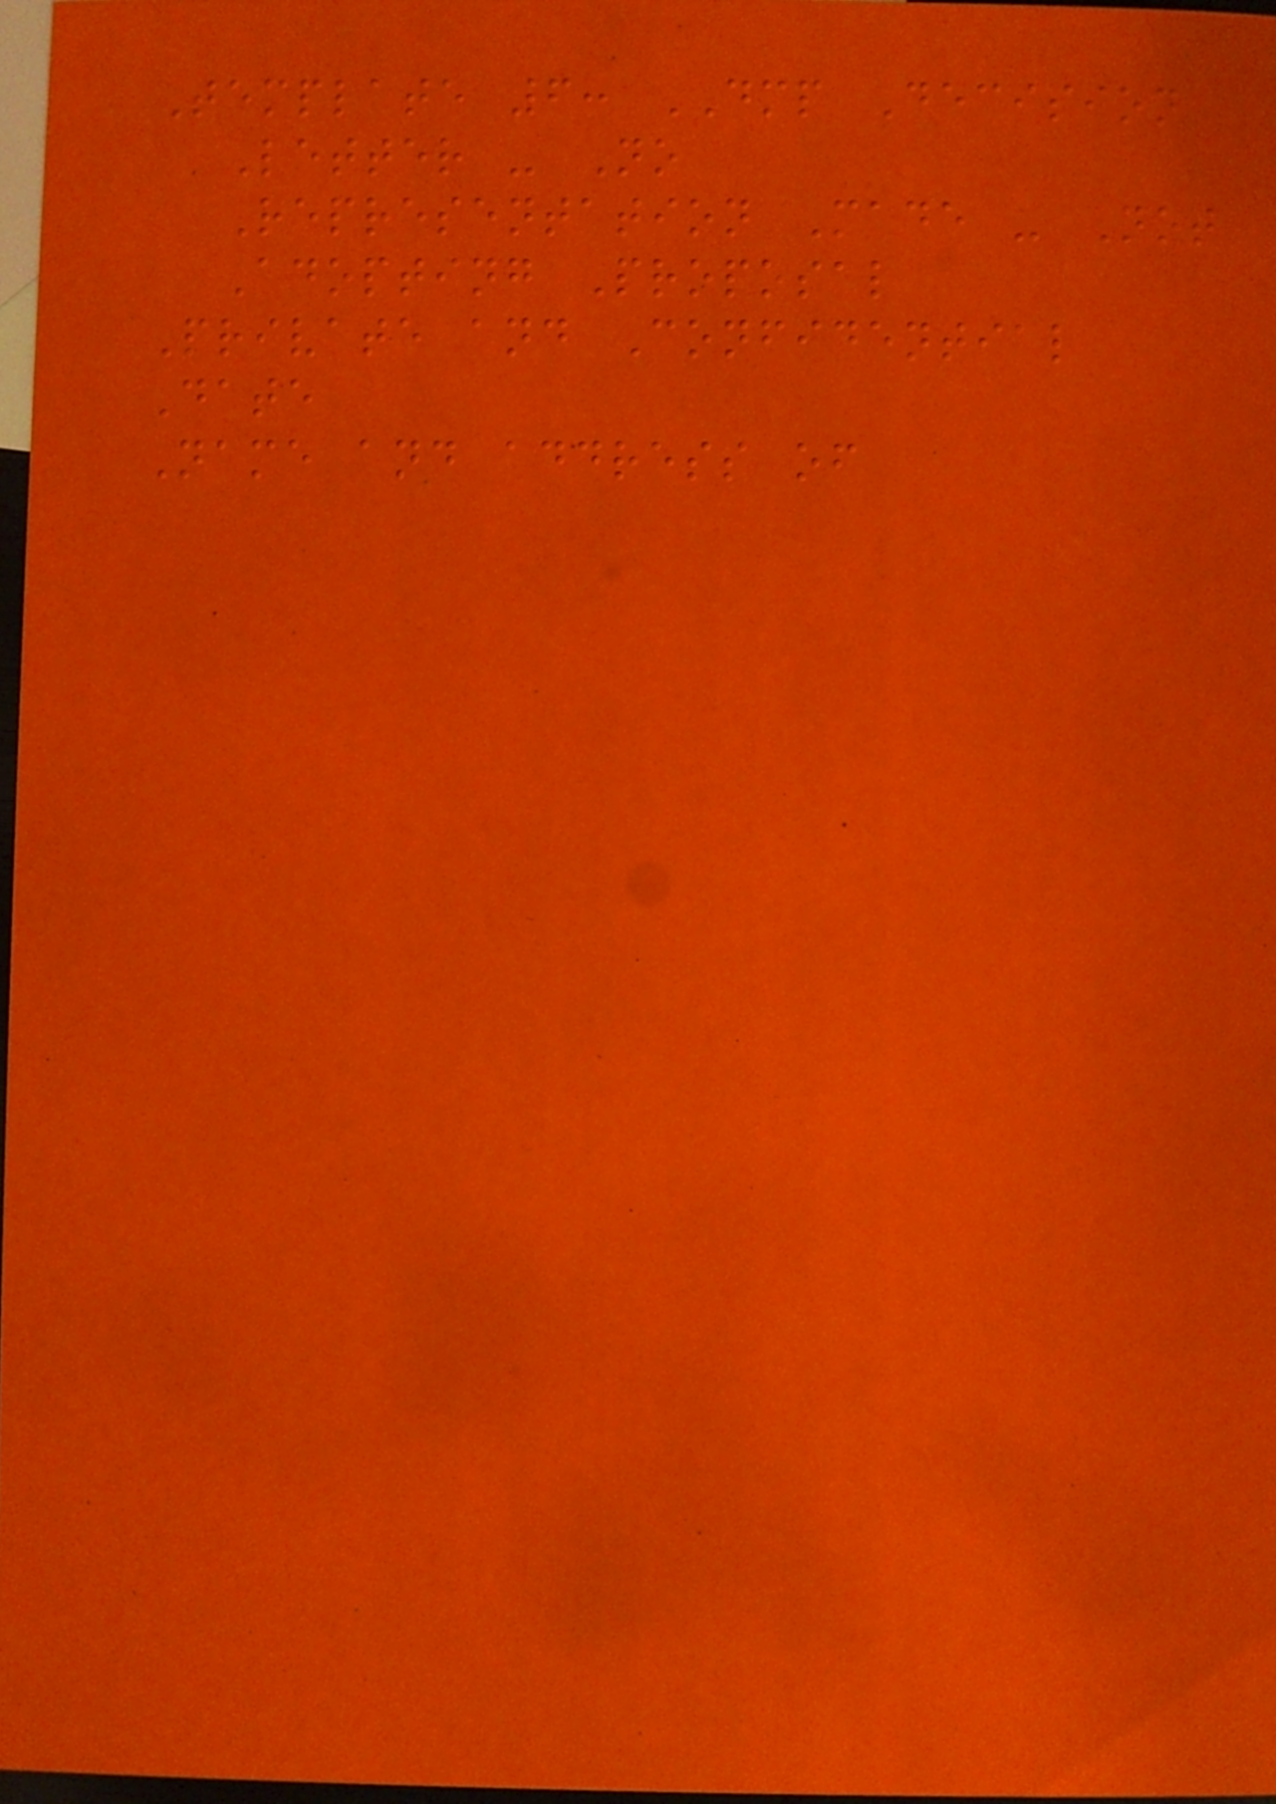Template 6: DMP Decision
Letter - No
Representation Made - Not
Adopting Proposal
Private and Confidential
Date
Name and address of
